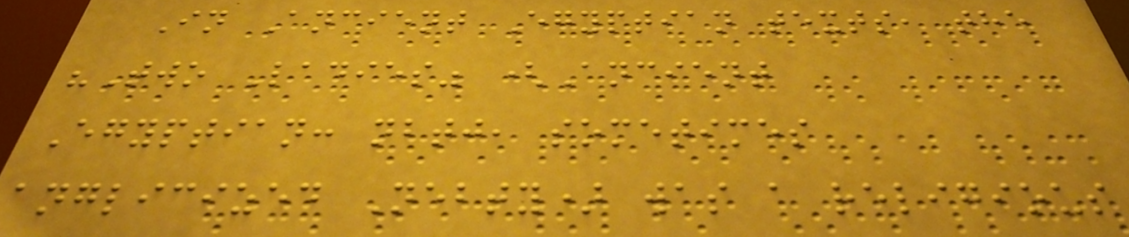In Ancient Egyptian texts, the
"Two Ladies" (Ancient
Egyptian: nbtj, sometimes
anglicized Nebty) was a religious
